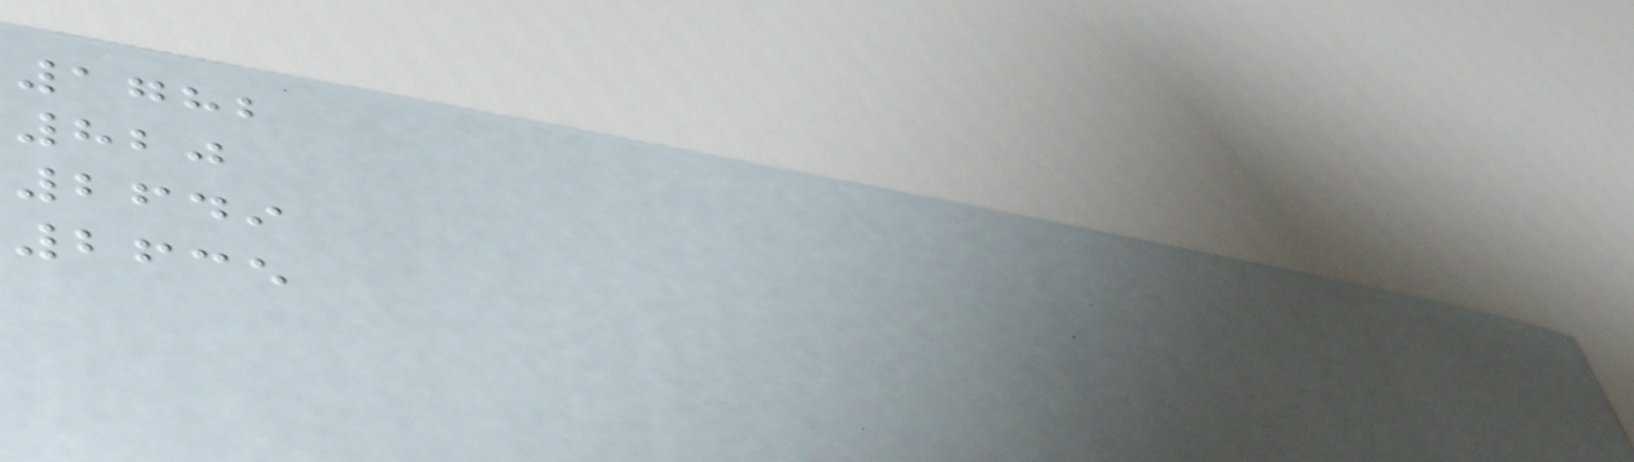1782
820
2649
2635
